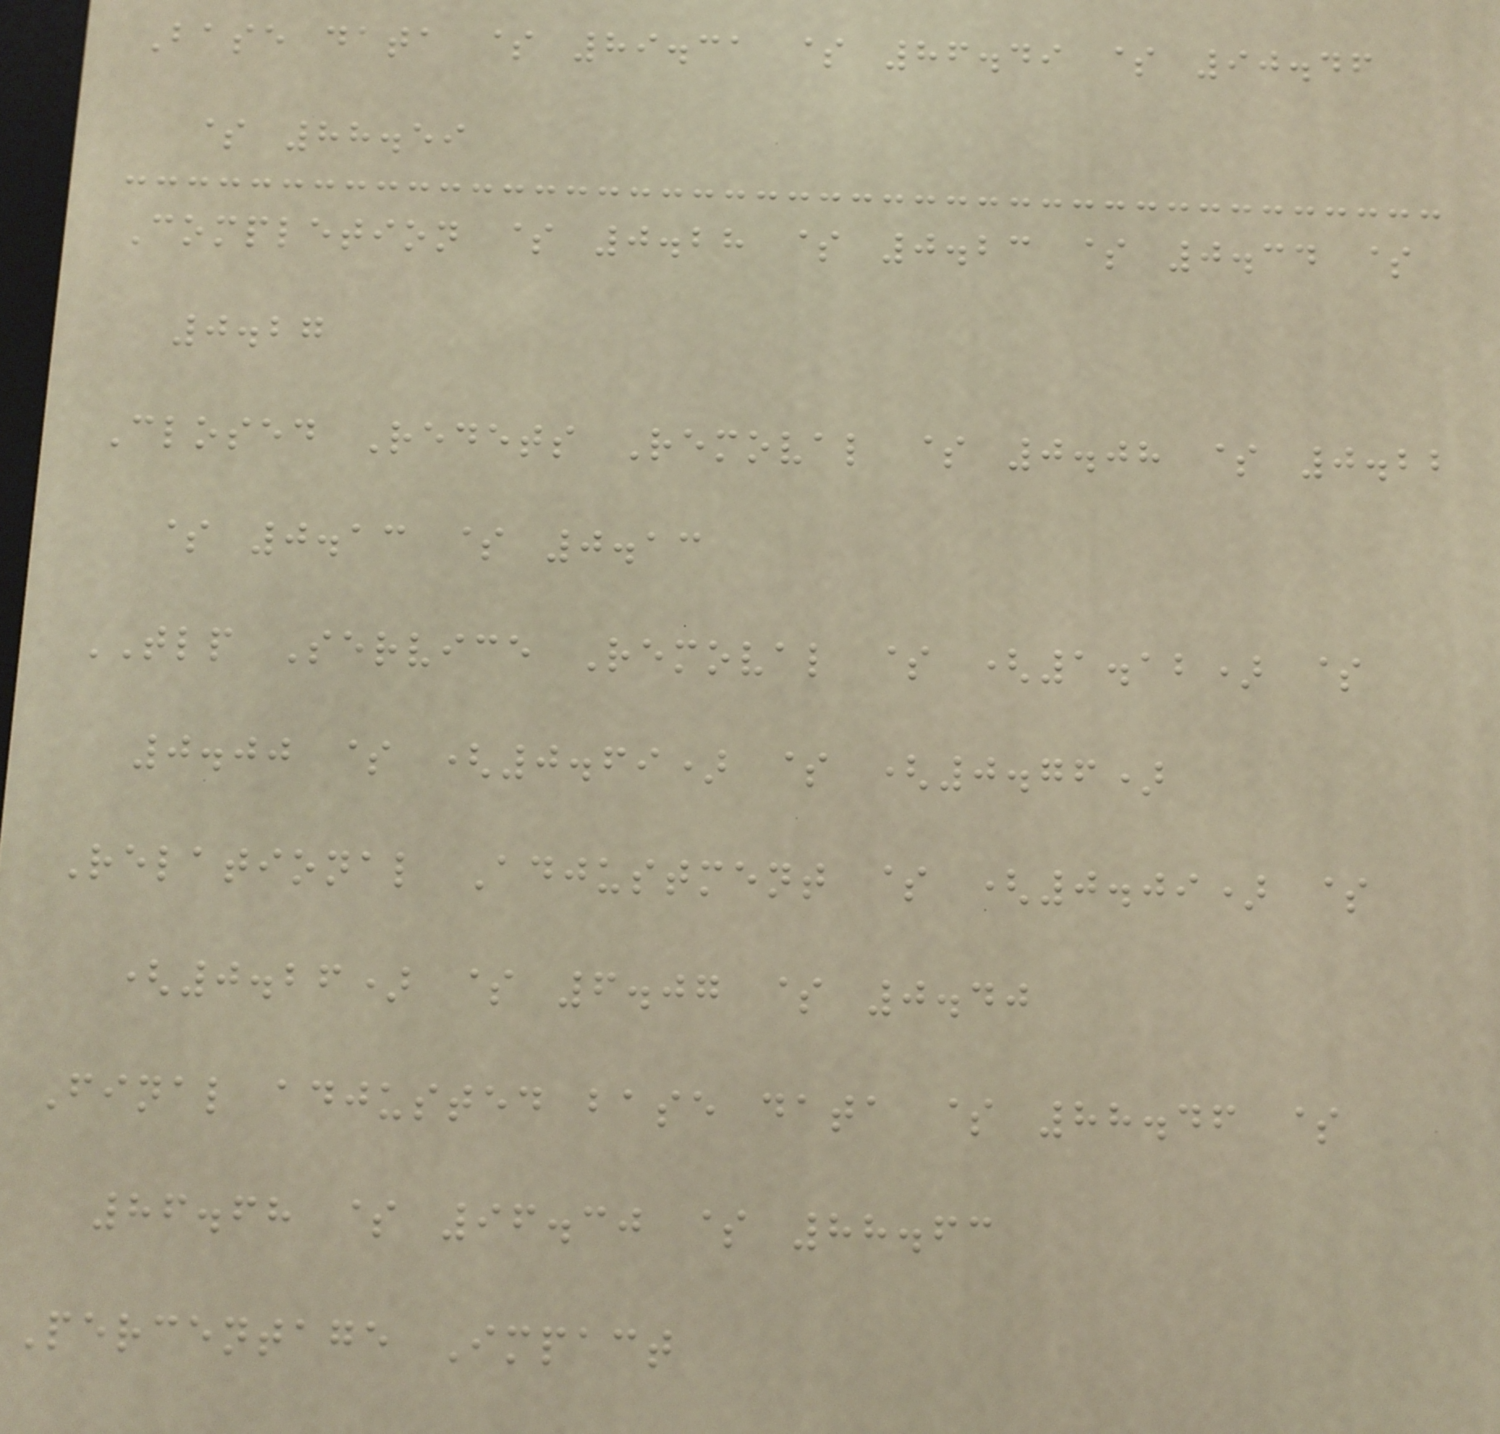Base data $ 89.31 $ 86.49 $ 90.46
$ 88.59
Completion $ 0.28 $ 0.23 $ 0.34 $
0.27
Closed Redets Removal $ 0.08 $ 0.22
$ 0.13 $ 0.13
TLP Service Removal $ (1.12) $
0.00 $ (0.69) $ (0.76)
Relational Adjustment $ (0.09) $
(0.26) $ 6.07 $ 0.40
Final adjusted base data $ 88.46 $
86.68 $ 96.30 $ 88.63
Percentage Impact
